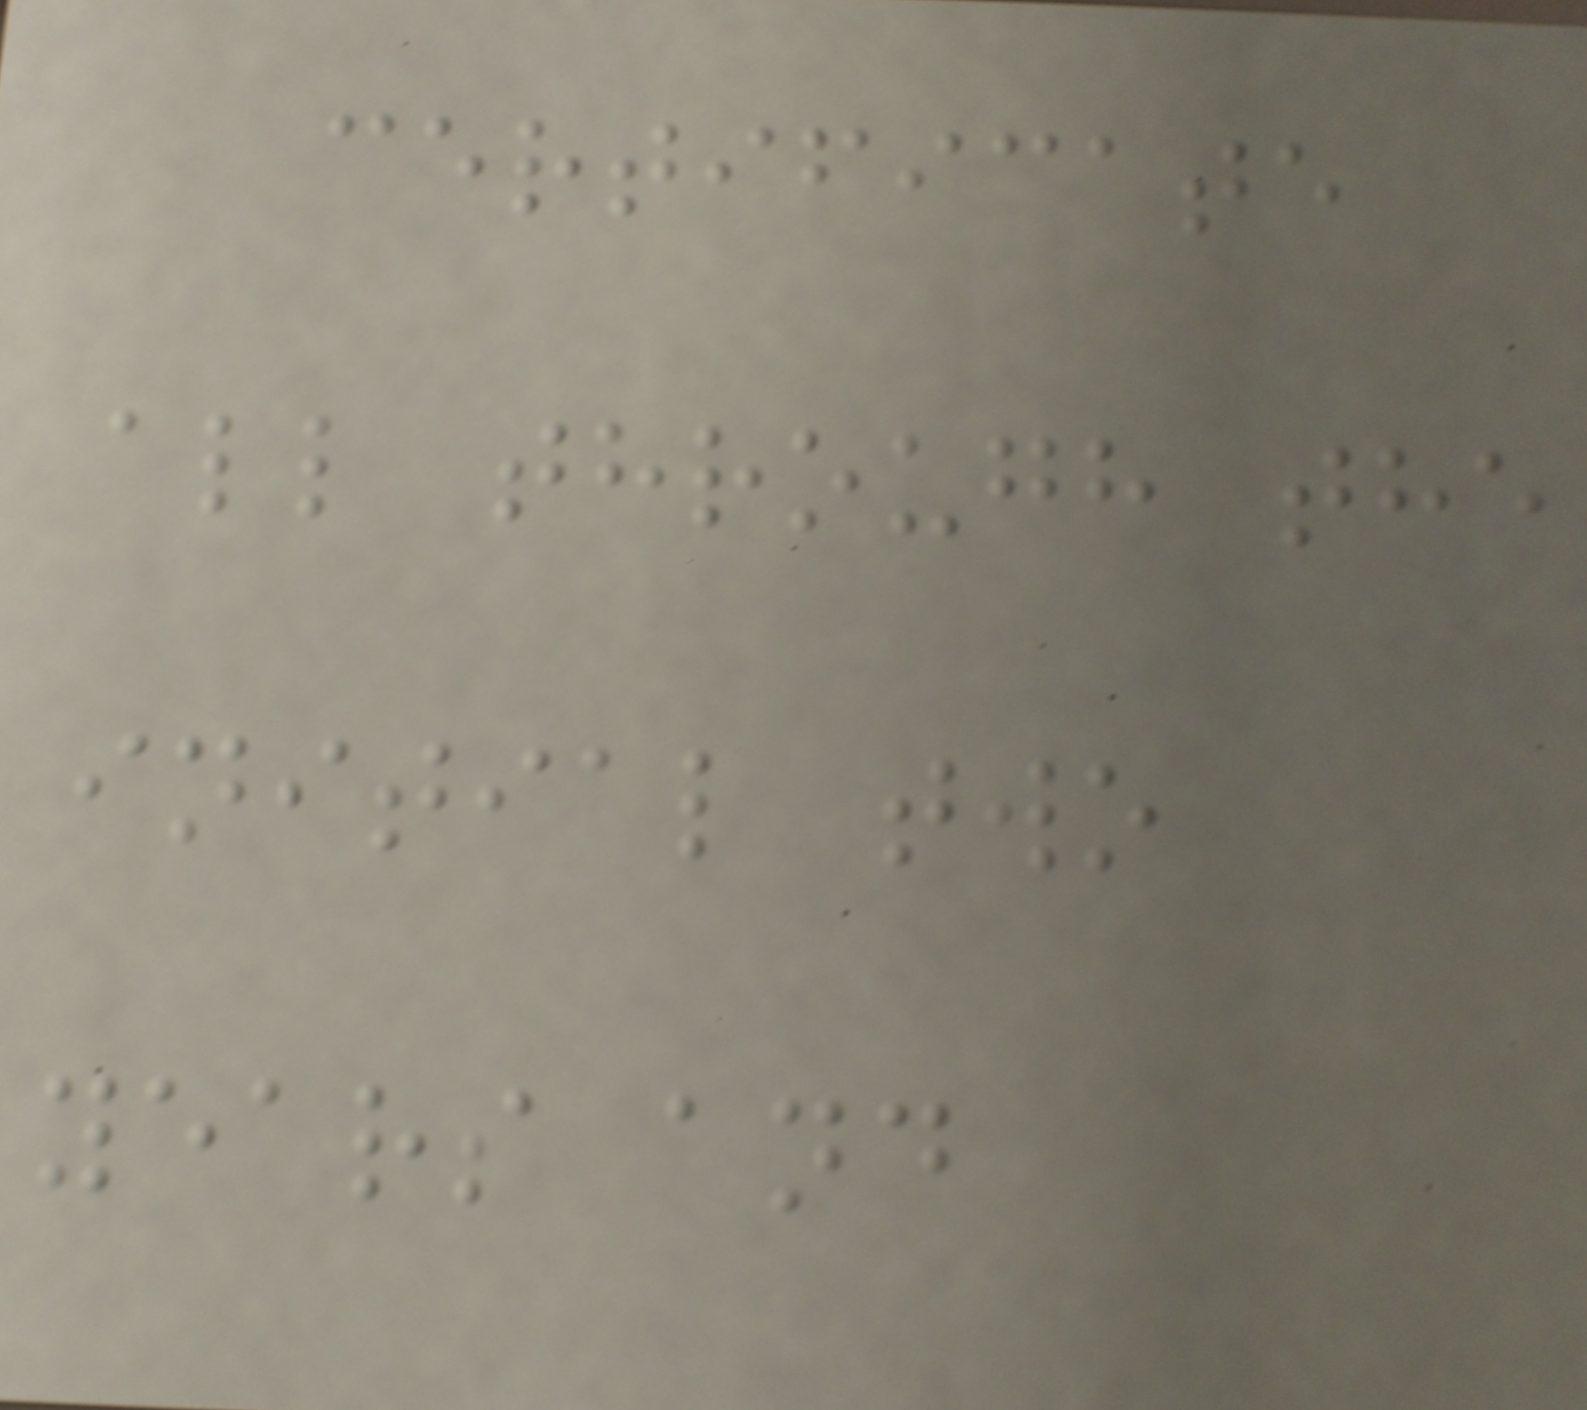certificate
all through the
initial two
years and
